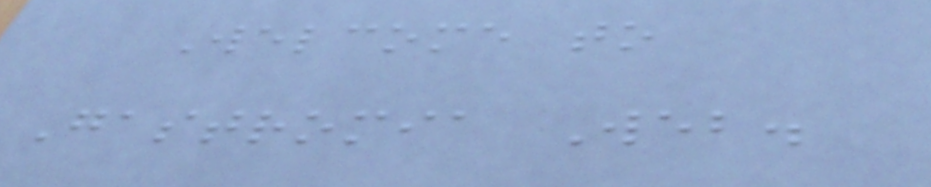Welcome to
Gastromia Web.
